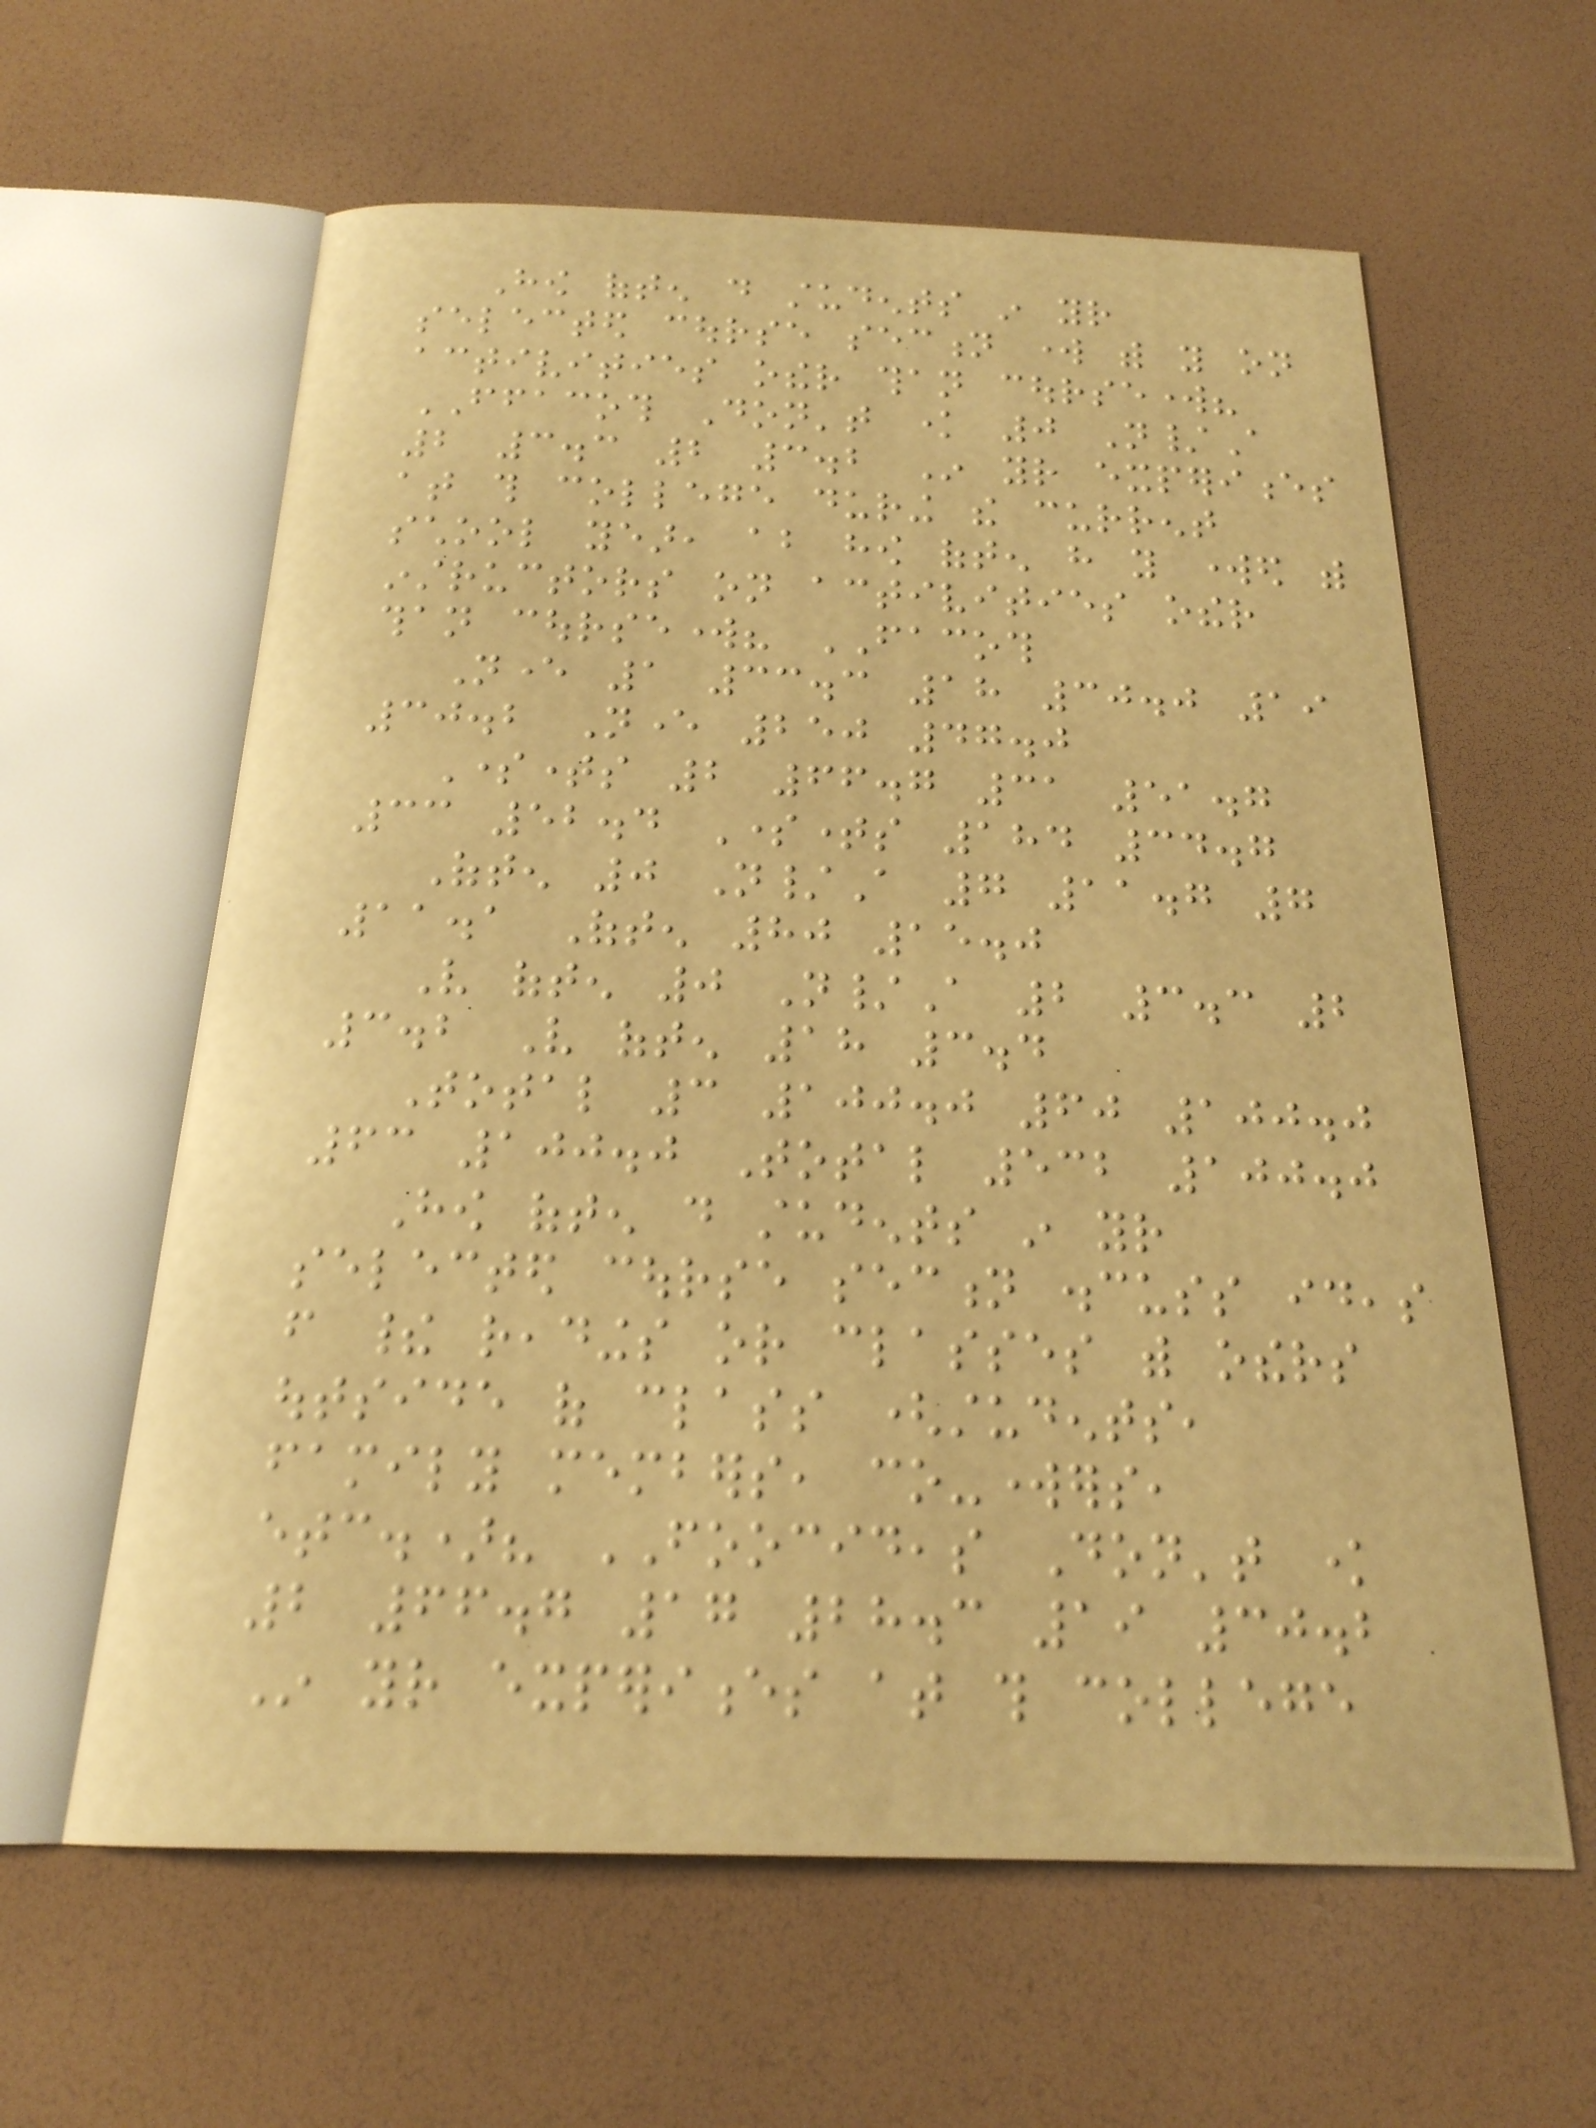How often do students in your
selected course section work with you on
activities other than coursework?
FFACOTH Don't know 0 N/A
2 3.3 2 3.2 In your experiences
at this college during the current
school year, about how often have you worked with
instructors on activities other
than coursework? FACOTH
Never 1 33.3 18 30.0 19
30.2 Never 250 47.0
Sometimes 2 66.7 31 51.7
33 52.4 Sometimes 184 34.7
Often 0 N/A 7 11.7 7
11.1 Often 80 15.0
Very often 0 N/A 2 3.3 2
3.2 Very often 18 3.4
Total 3 100.0 60 100.0
63 100.0 Total 532 100.0
How often do students in your
selected course section discuss ideas
from their readings or classes with others
outside of class (students,
family members, co-workers,
etc.)? FOOCIDEAS Don't know
2 66.7 17 28.3 19 30.2
In your experiences at this college
